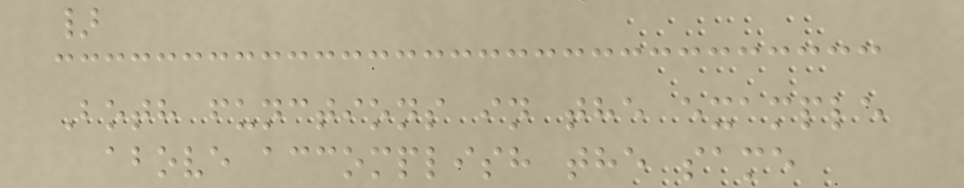}
Both functions in the example
above accomplish the same
